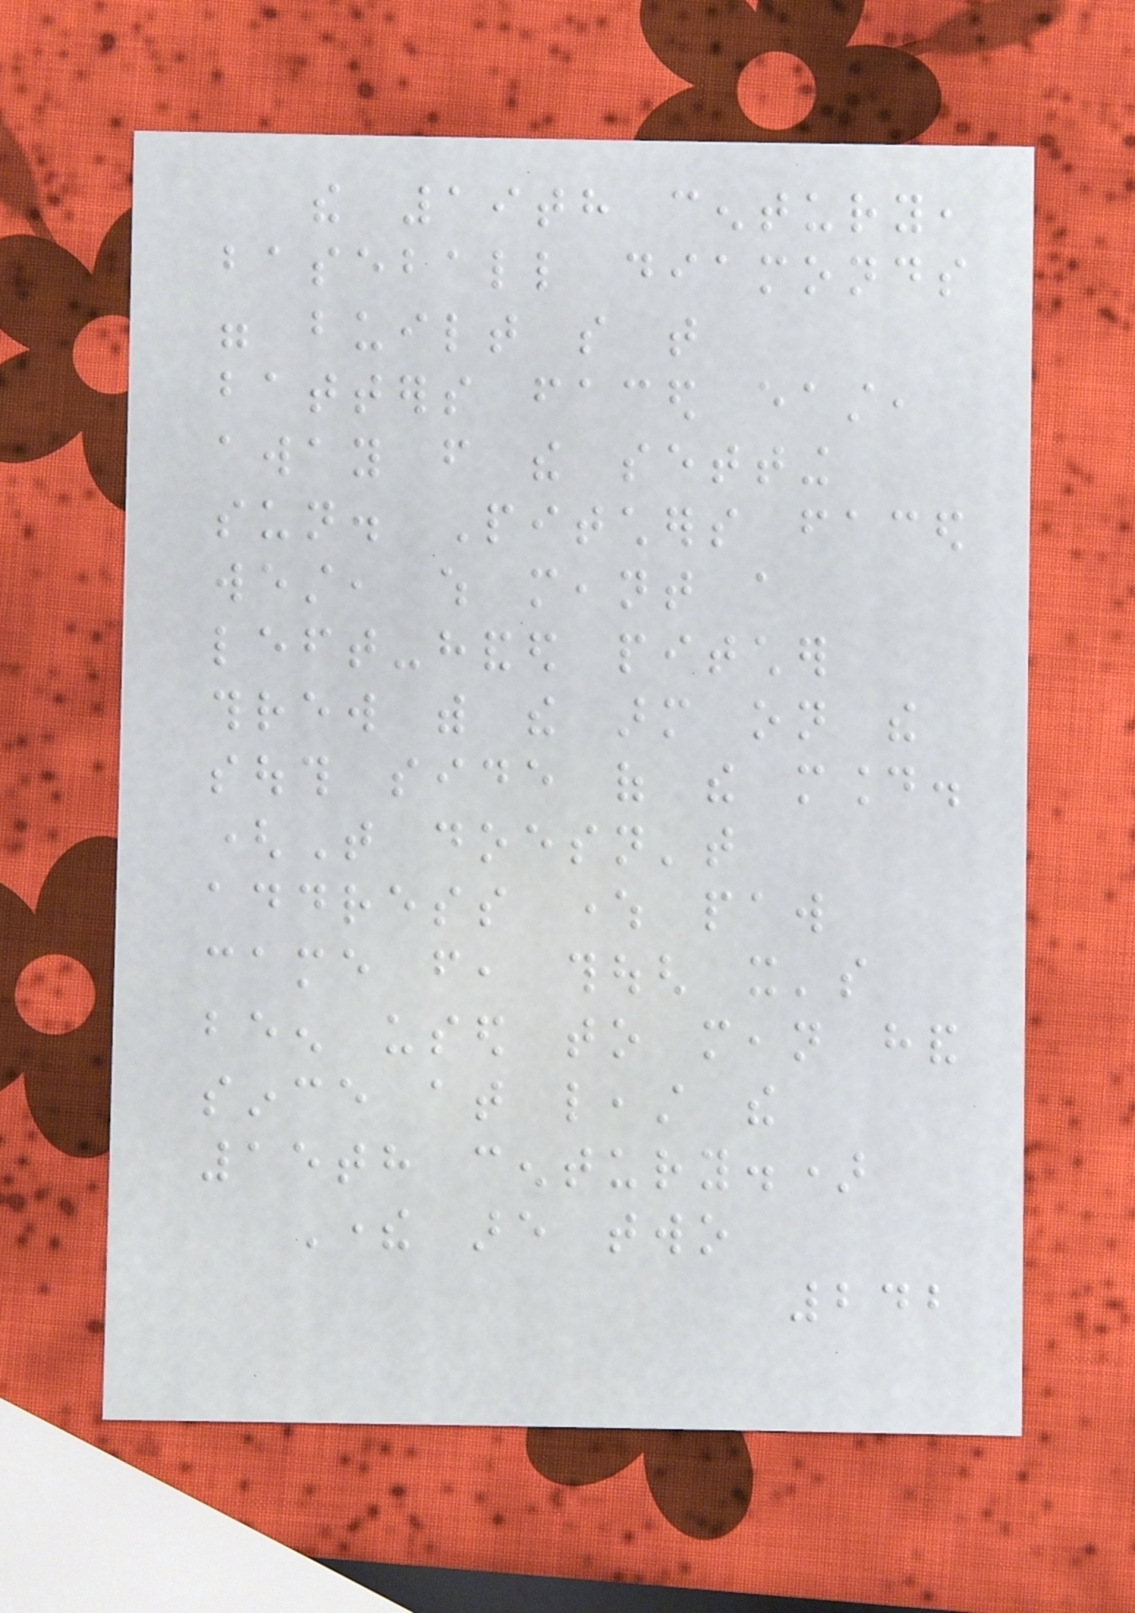the 19th century,
baseball diamonds
were built so that
batters faced east,
away from the setting
sun. Pitchers faced
west, which meant a
left-handed pitcher
threw with the arm on the
south side of the mound.
(That doesn't
address where paw
came from, though it's
been used to mean hand
since at least the
15th century.)
There are two
242
